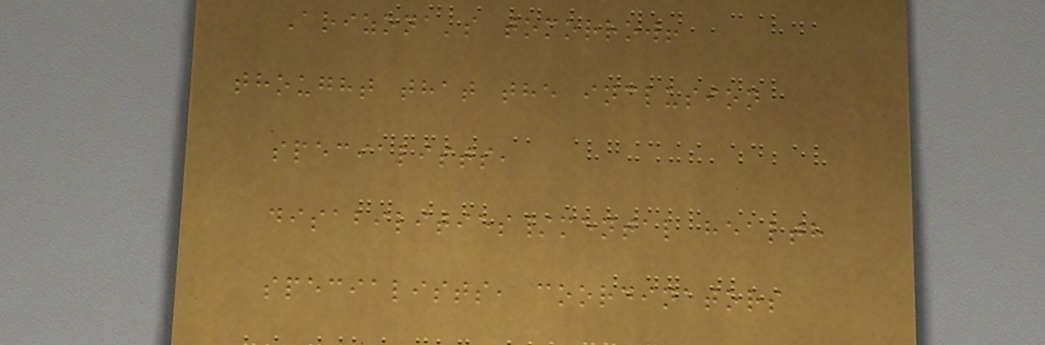Arizona's tomorrow!
thought that the inclusion
specialists,
disabilities/mental health
specialists, coordinators
